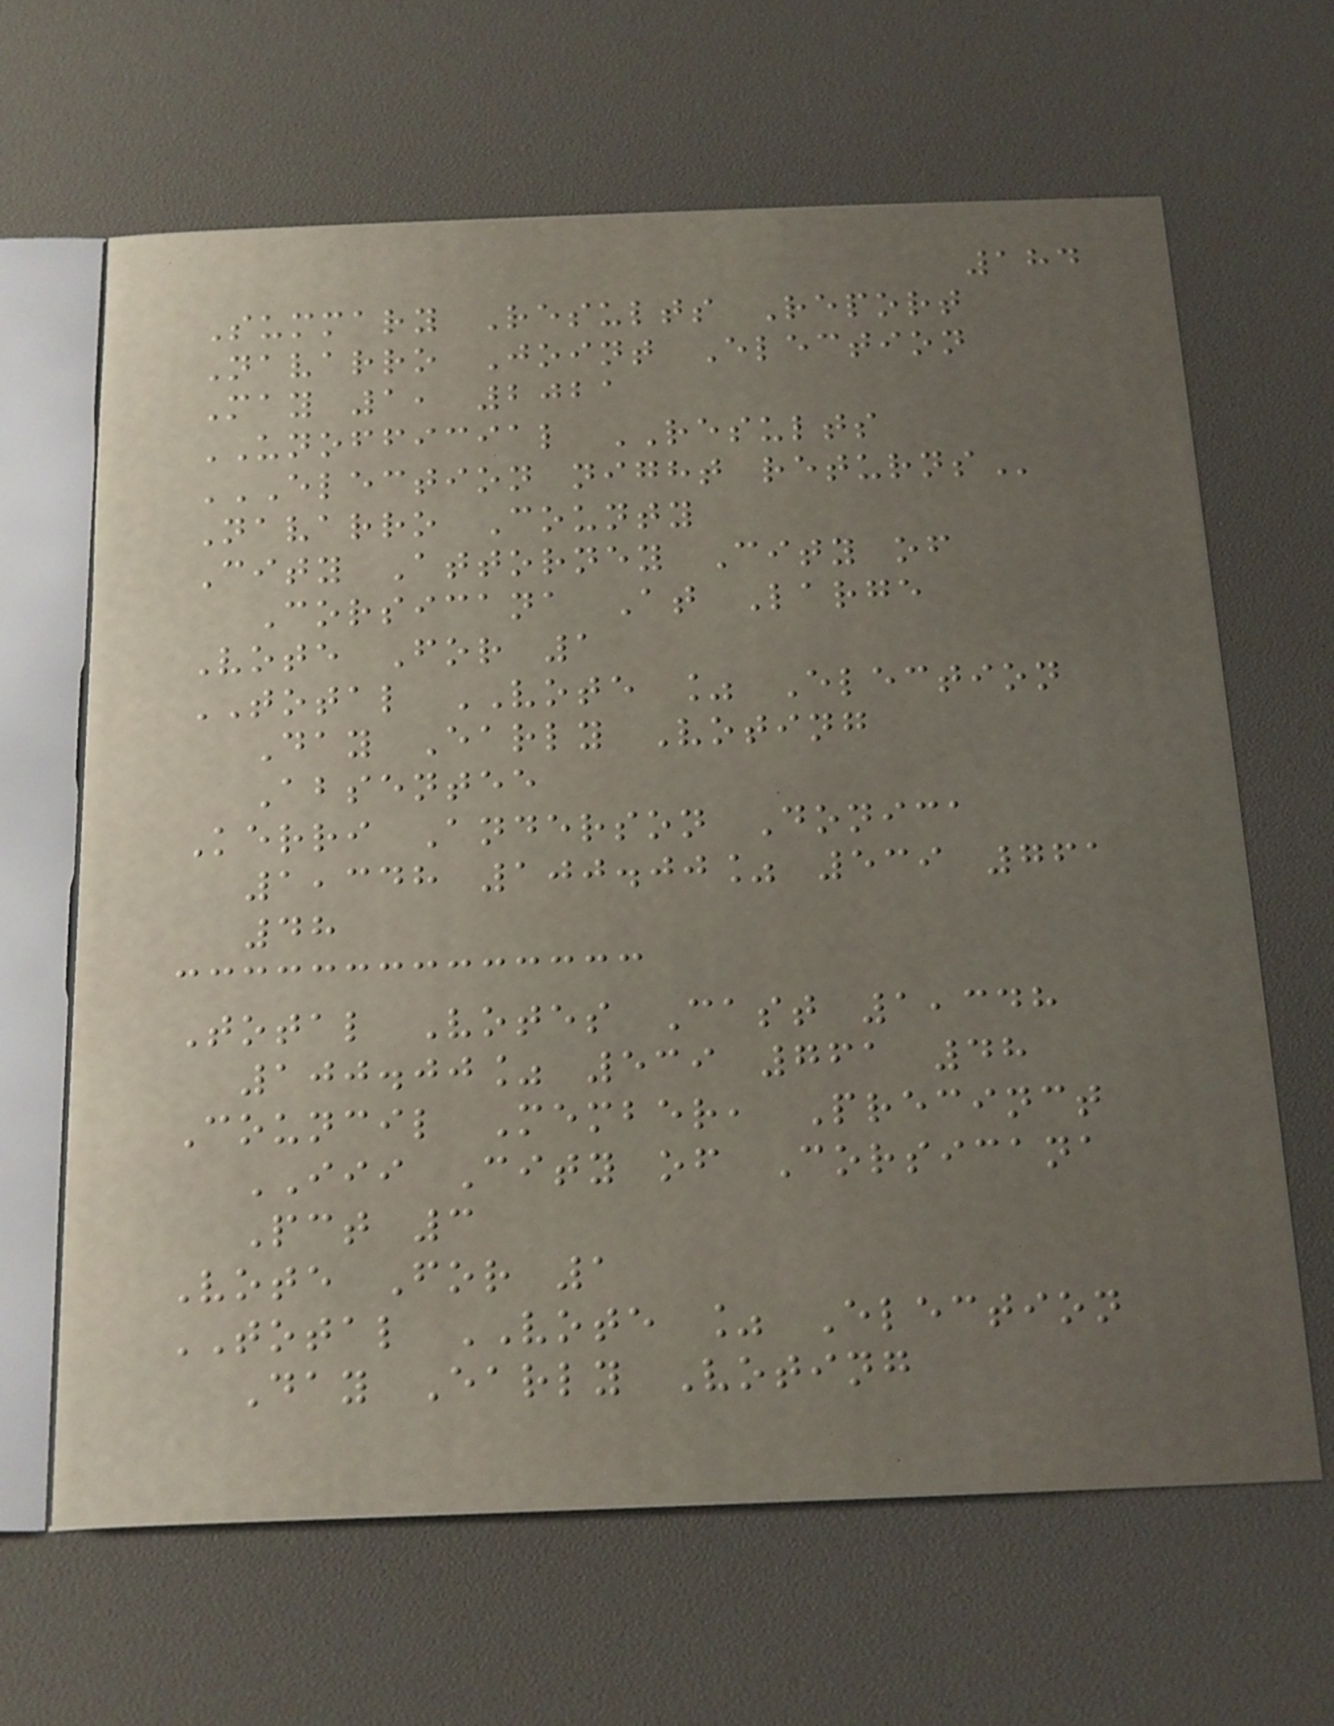184
Summary Results Report
Navarro Joint Election
May 1, 2021
UNOFFICIAL RESULTS
ELECTION NIGHT RETURNS
Navarro County
City Attorney City of
Corsicana At Large
Vote For 1
TOTAL VOTE % Election
Day Early Voting
Absentee
Kerri Anderson Donica
1,348 100.00% 539 761
48
Total Votes Cast 1,348
100.00% 539 761 48
Council Member, Precinct
III City of Corsicana
Pct 3
Vote For 1
TOTAL VOTE % Election
Day Early Voting
